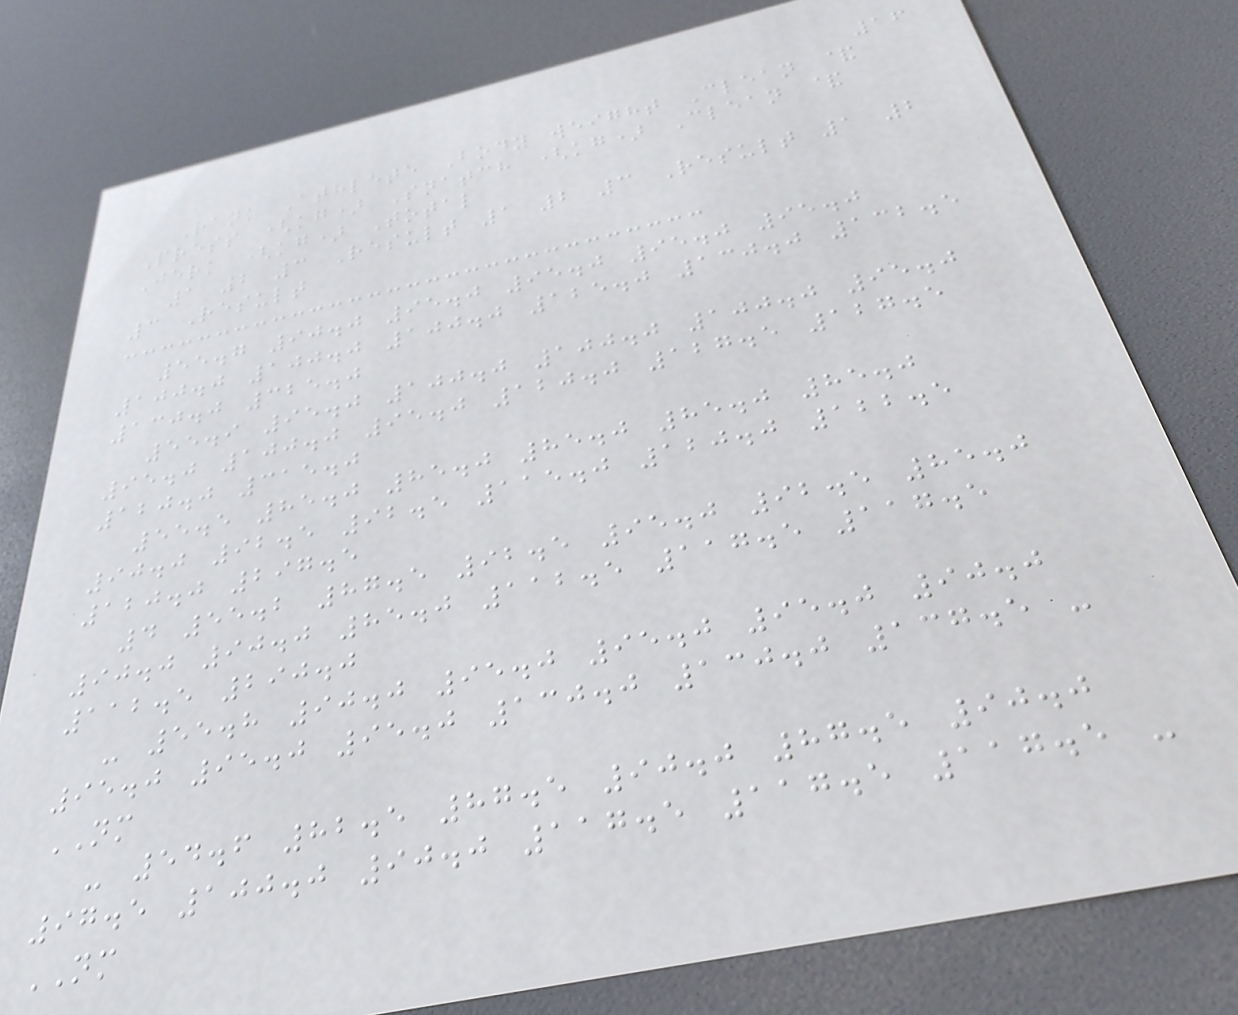16
Rank Athlete Body weight Clean &
Press (kg) Snatch (kg) Clean &
Jerk (kg) Total
1 2 3 Result 1 2 3 Result 1 2
3 Result
55.7 90.0 95.0 95.0 95.0 95.0
100.0 100.0 100.0 125.0 130.0 132.5
130.0 325.0
55.9 95.0 100.0 100.0 100.0 95.0
95.0 100.0 95.0 120.0 127.5 127.5
120.0 315.0
55.5 85.0 85.0 85.0 85.0 85.0
90.0 92.5 92.5 115.0 120.0 122.5
120.0 297.5
4 55.2 87.5 92.5 95.0 92.5 85.0
90.0 90.0 85.0 112.5 117.5 117.5
112.5 290.0
- 55.8 90.0 95.0 95.0 95.0 90.0
95.0 95.0 95.0 130.0 130.0 137.5 -
NM
- 54.6 82.5 87.5 90.0 87.5 90.0
97.5 100.0 90.0 117.5 117.5 117.5 -
NM
